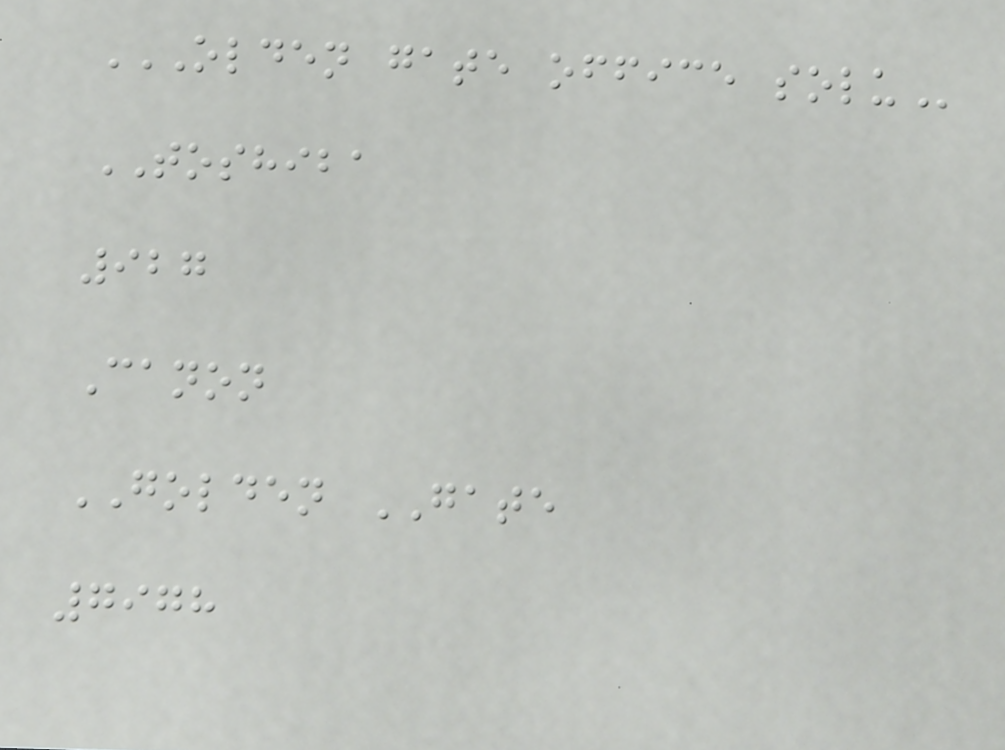OLDEN GATE OFFICE SOLU
TOSHIBA
927
Canon
GOLDEN GATE
7978
